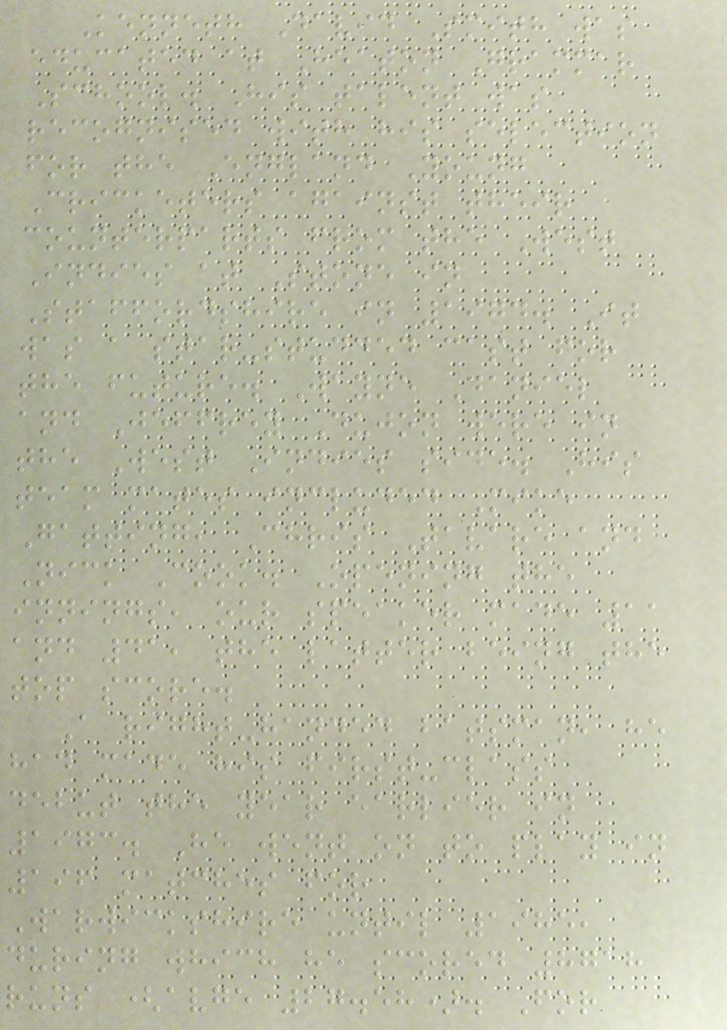Kenneth David Smith was
educated at Heaton Grammar
School. His talent was
recognised with his selection
for the England Young
Cricketers against their
counterparts from the West
Indies at Stone in
Staffordshire in 1974. It
was a star-studded cast for
the future. Wayne Daniel
and Jeffrey Dujon were in
the West Indies side. His
team mates included Mike
Gatting, Chris Tavare and
Nick Cook. Opening the
innings, our speaker made 11
and 41, the latter being the
top score.
A right-handed batsman, he
had made his first-class
debut the year earlier in
1973. He went on to play in
196 matches for
Warwickshire until 1985,
during which he scored 8718
runs (avge 27.58). For
